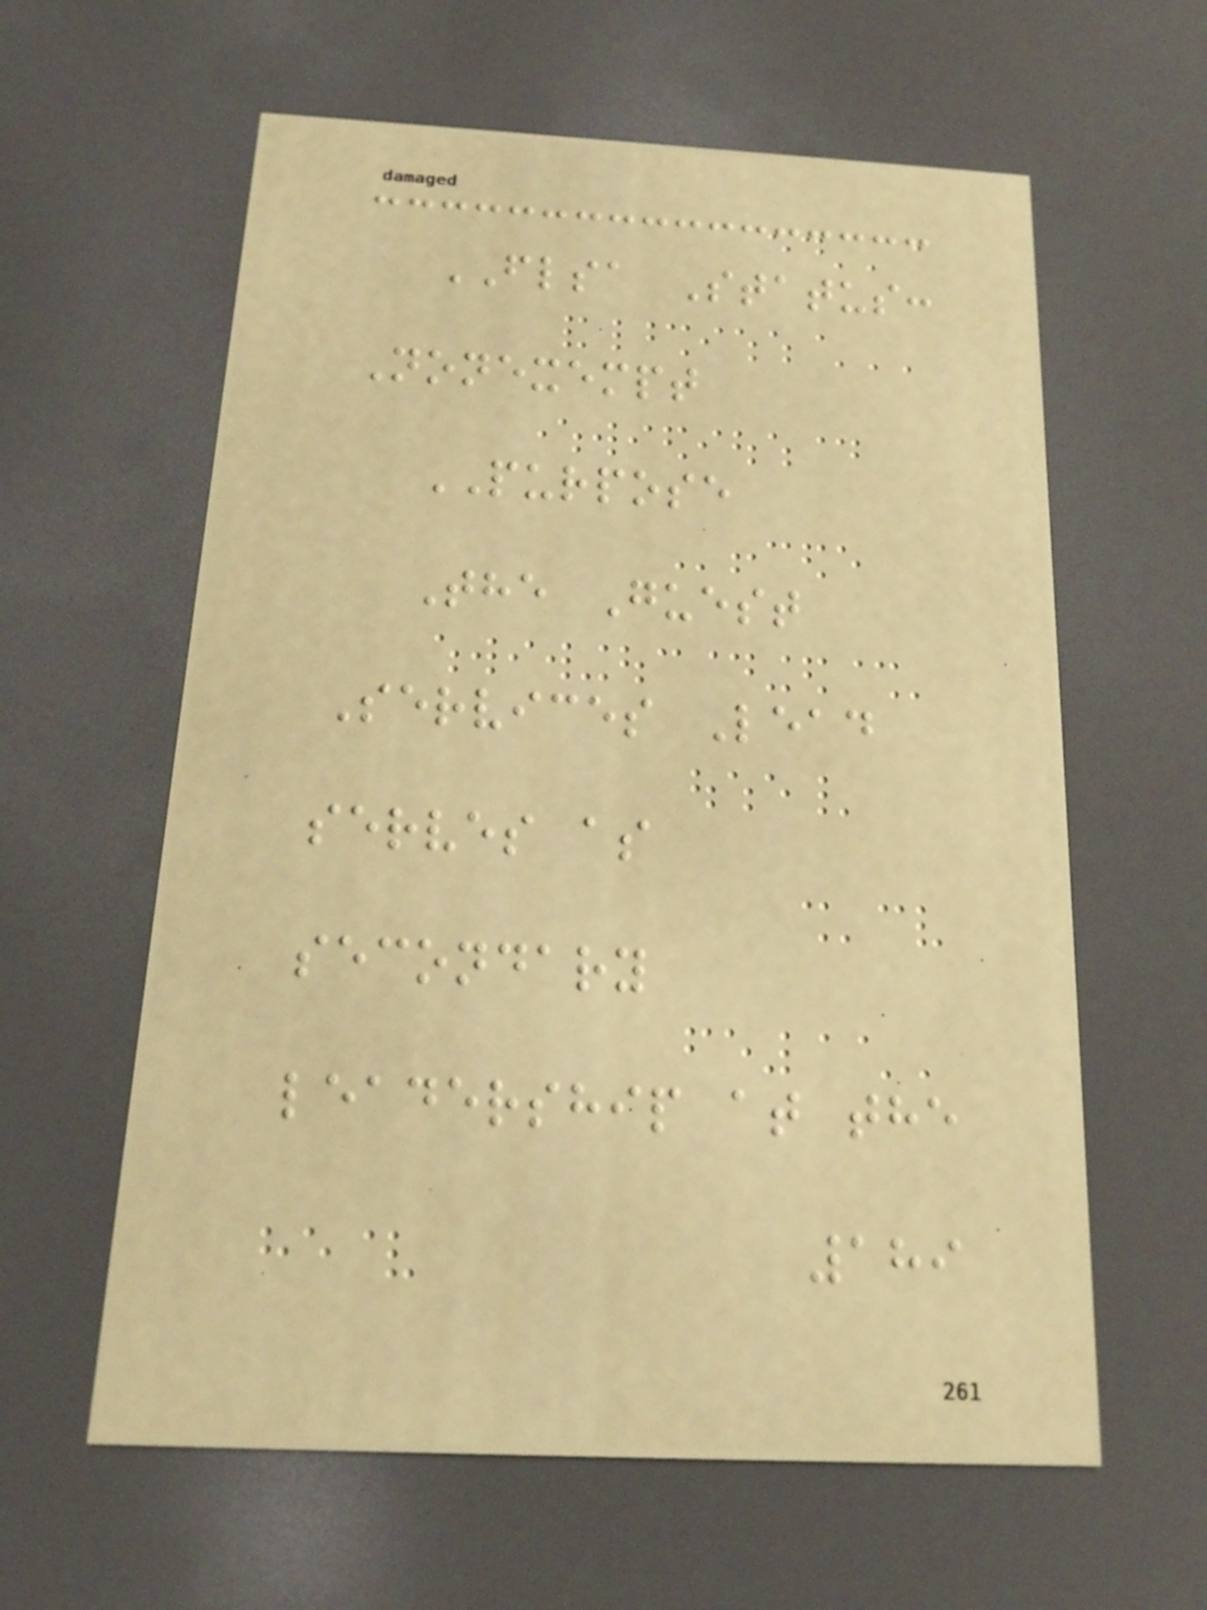FLSA Status:
Nonexempt
PURPOSE
The Guest
Services Lead
serves as
secondary
leadership at the
189
